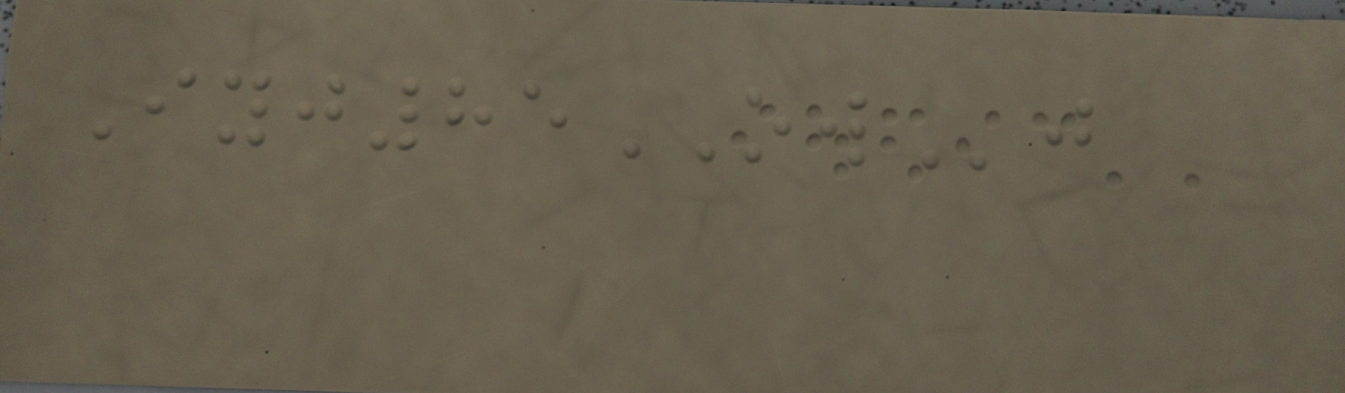Iyj85OWj
